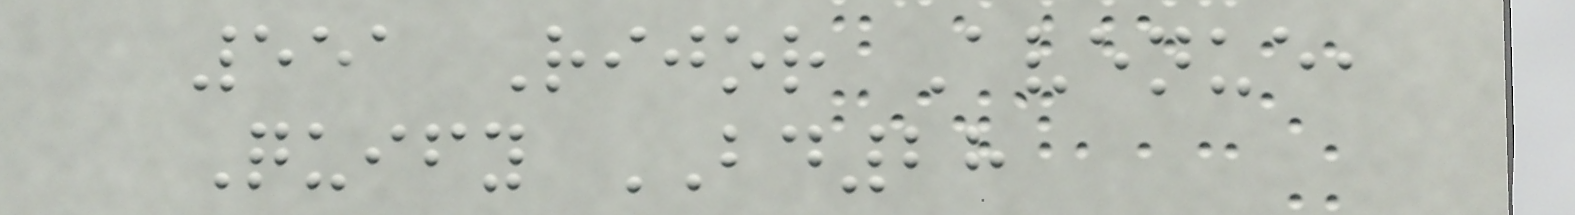551 Rijor Avenue,
Quify BD28
